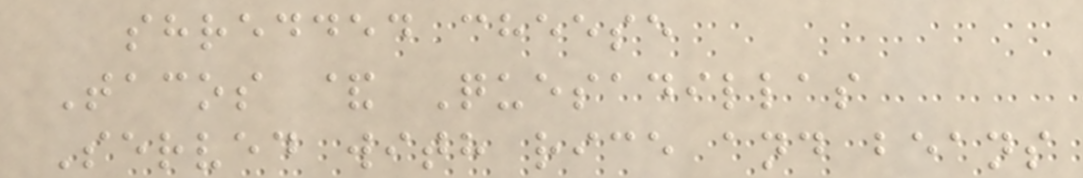shredded cheese
Tacos & Quesadillas
Served with rice and beans
